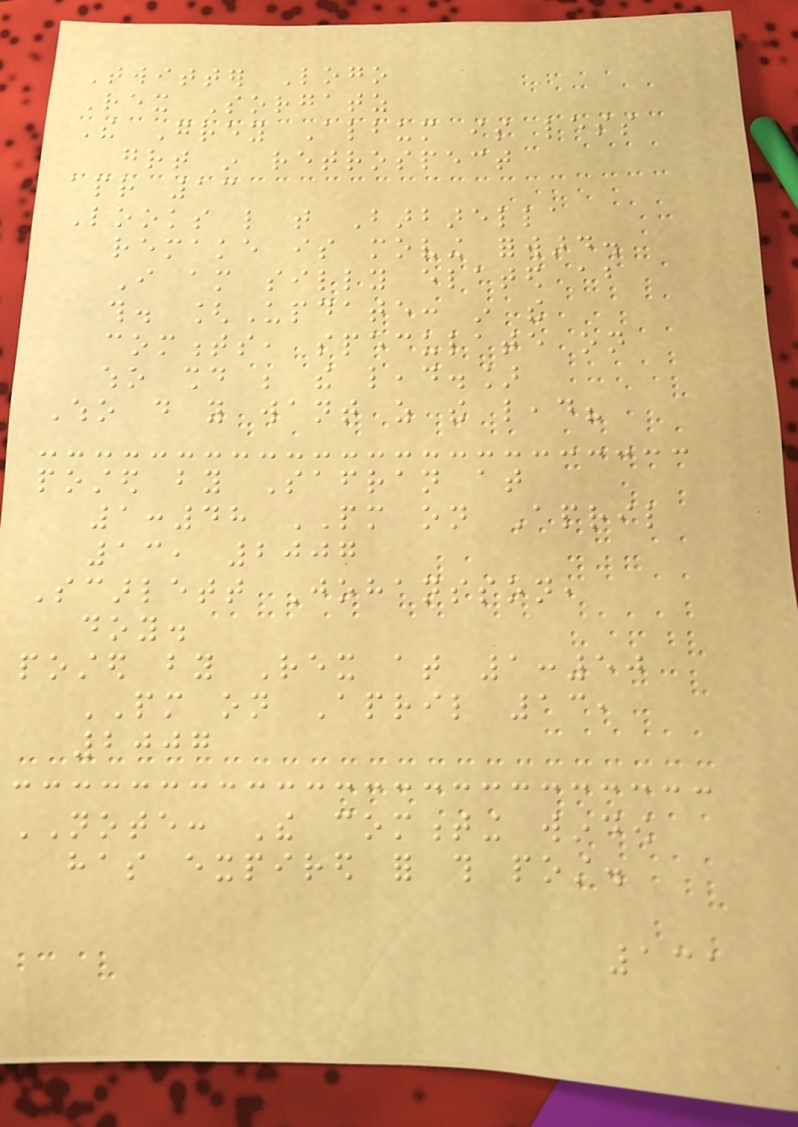Twitter Logo
Rex Sorgatz
The Grey Album is less
great in retrospect
apr 13
Looks like that Barbarella
remake is moving forward.
I am silly elated about
this. [Update: in the
comments, speculate on
who should be the lead.]
Who do you want as the lead?
posted by Safran at
1:48 PM on April
13, 2007
Scarlett Johansson,
doy.
posted by Rex at 1:50
PM on April 13,
2007
NOTE: The commenting window
has expired for this post.
131
